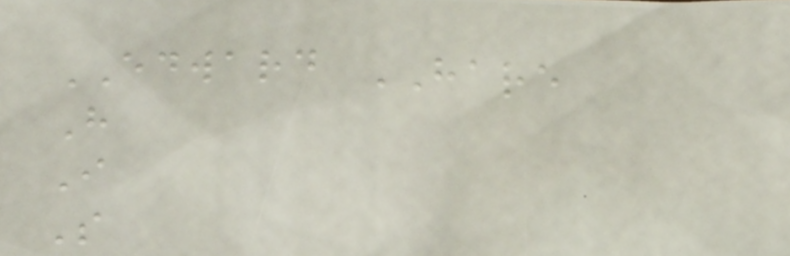EDWARD HARE
H
I
S
